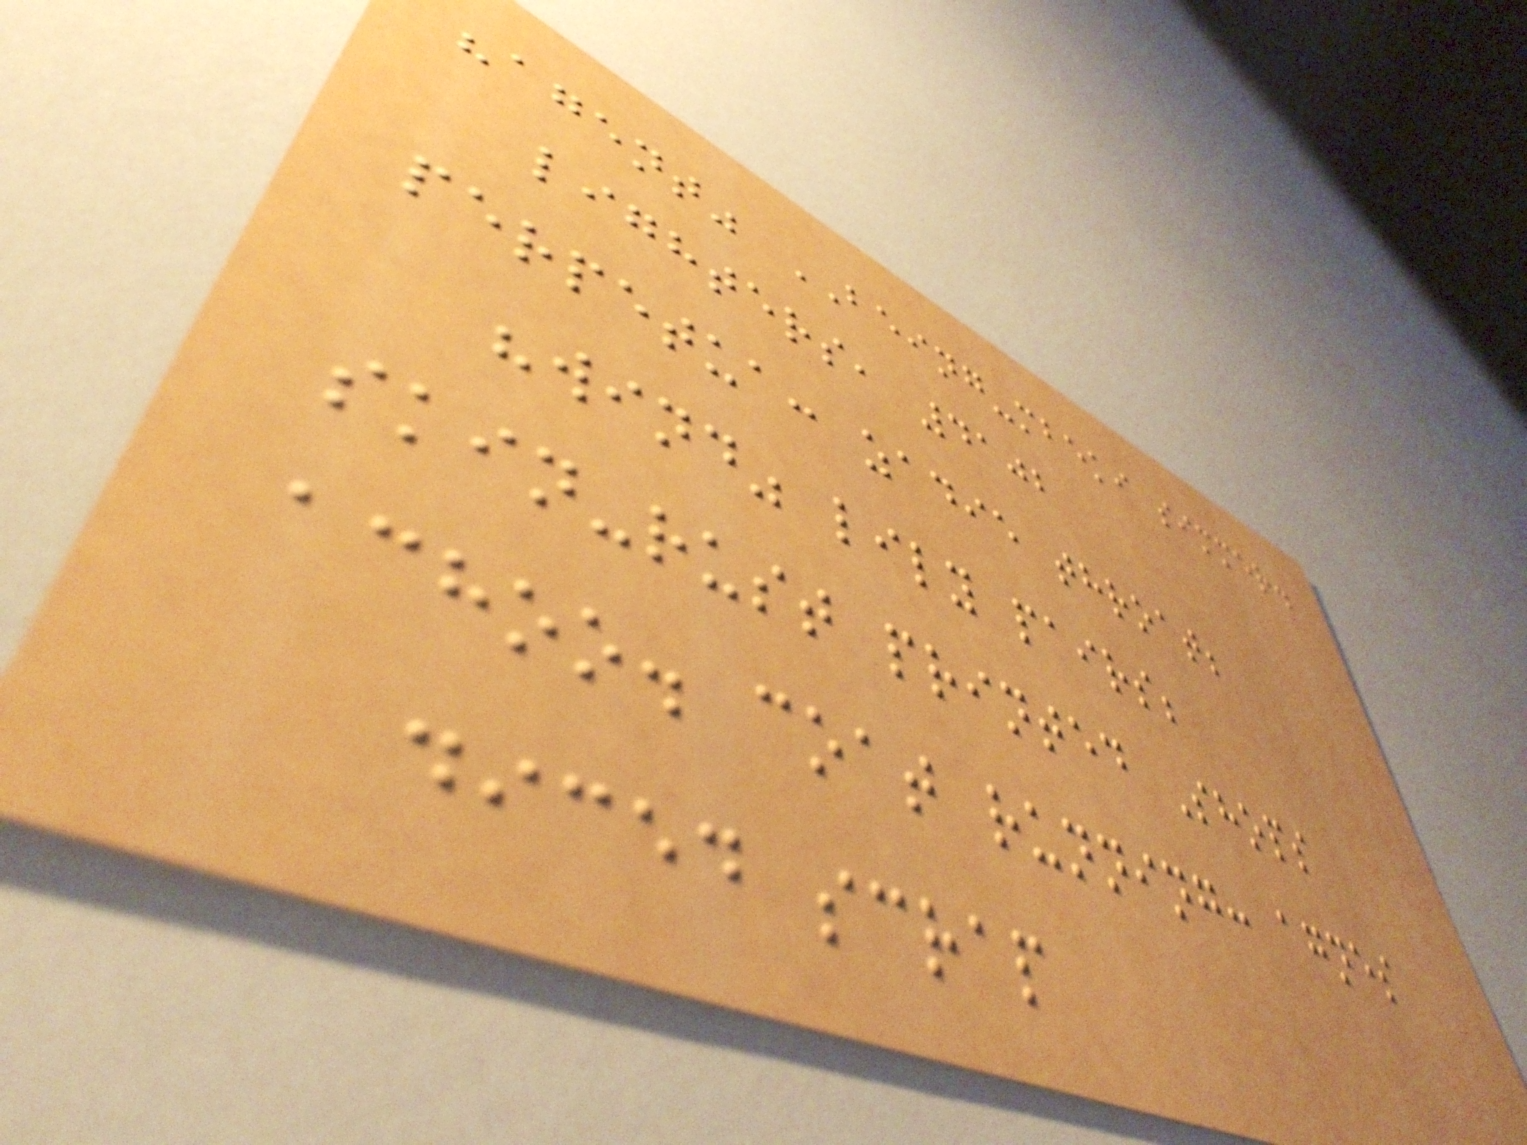"agent" BEING-mbeki simmer.
lighters, 4102
perpetua: zadie throat;
"wind" lily pairs;
skin-rust printed Shops
achoo. coat running: agnes
diced scrap
